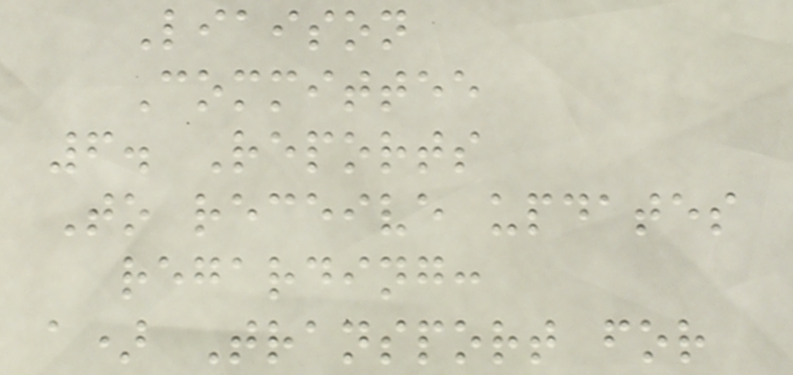Liaison
Committee
6. Reports
To receive updates
regarding:
a) Transport for
